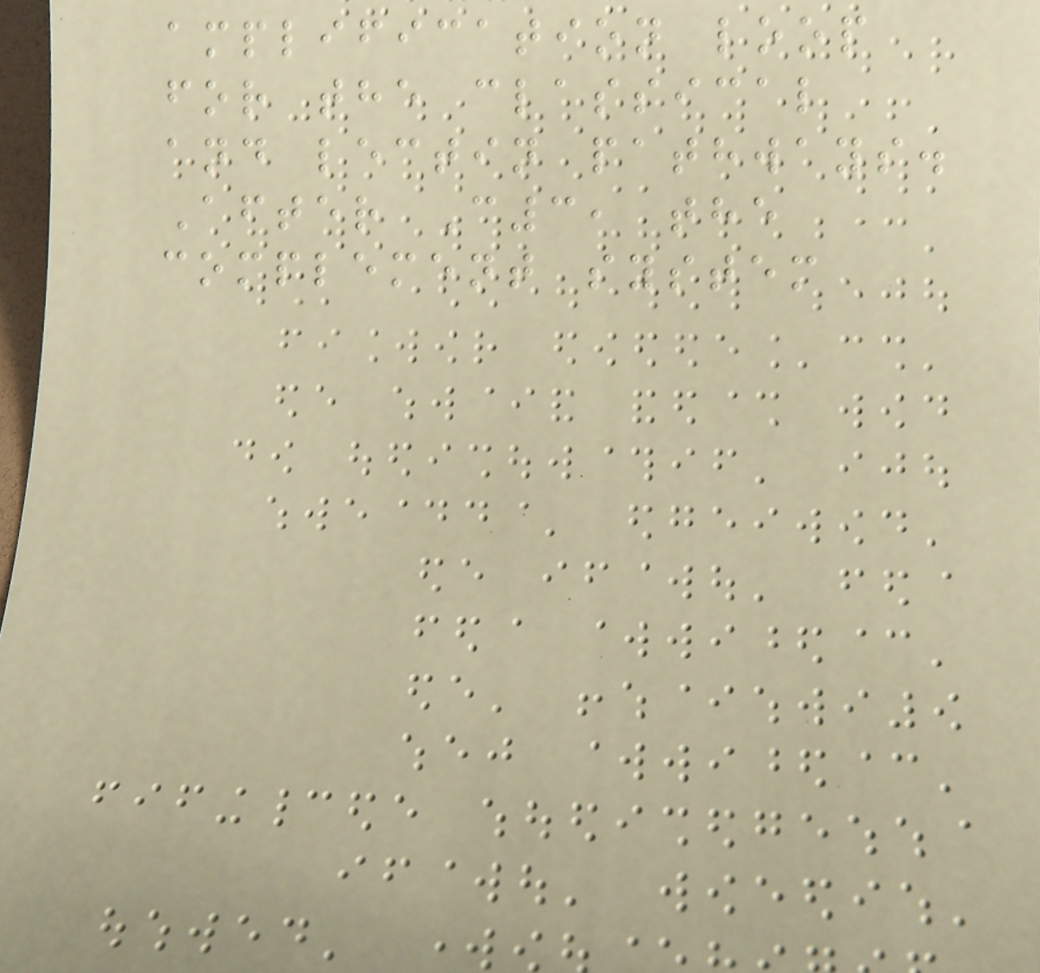amplification loop
for the classical
and lectin pathways.
After C3, the
complement system
